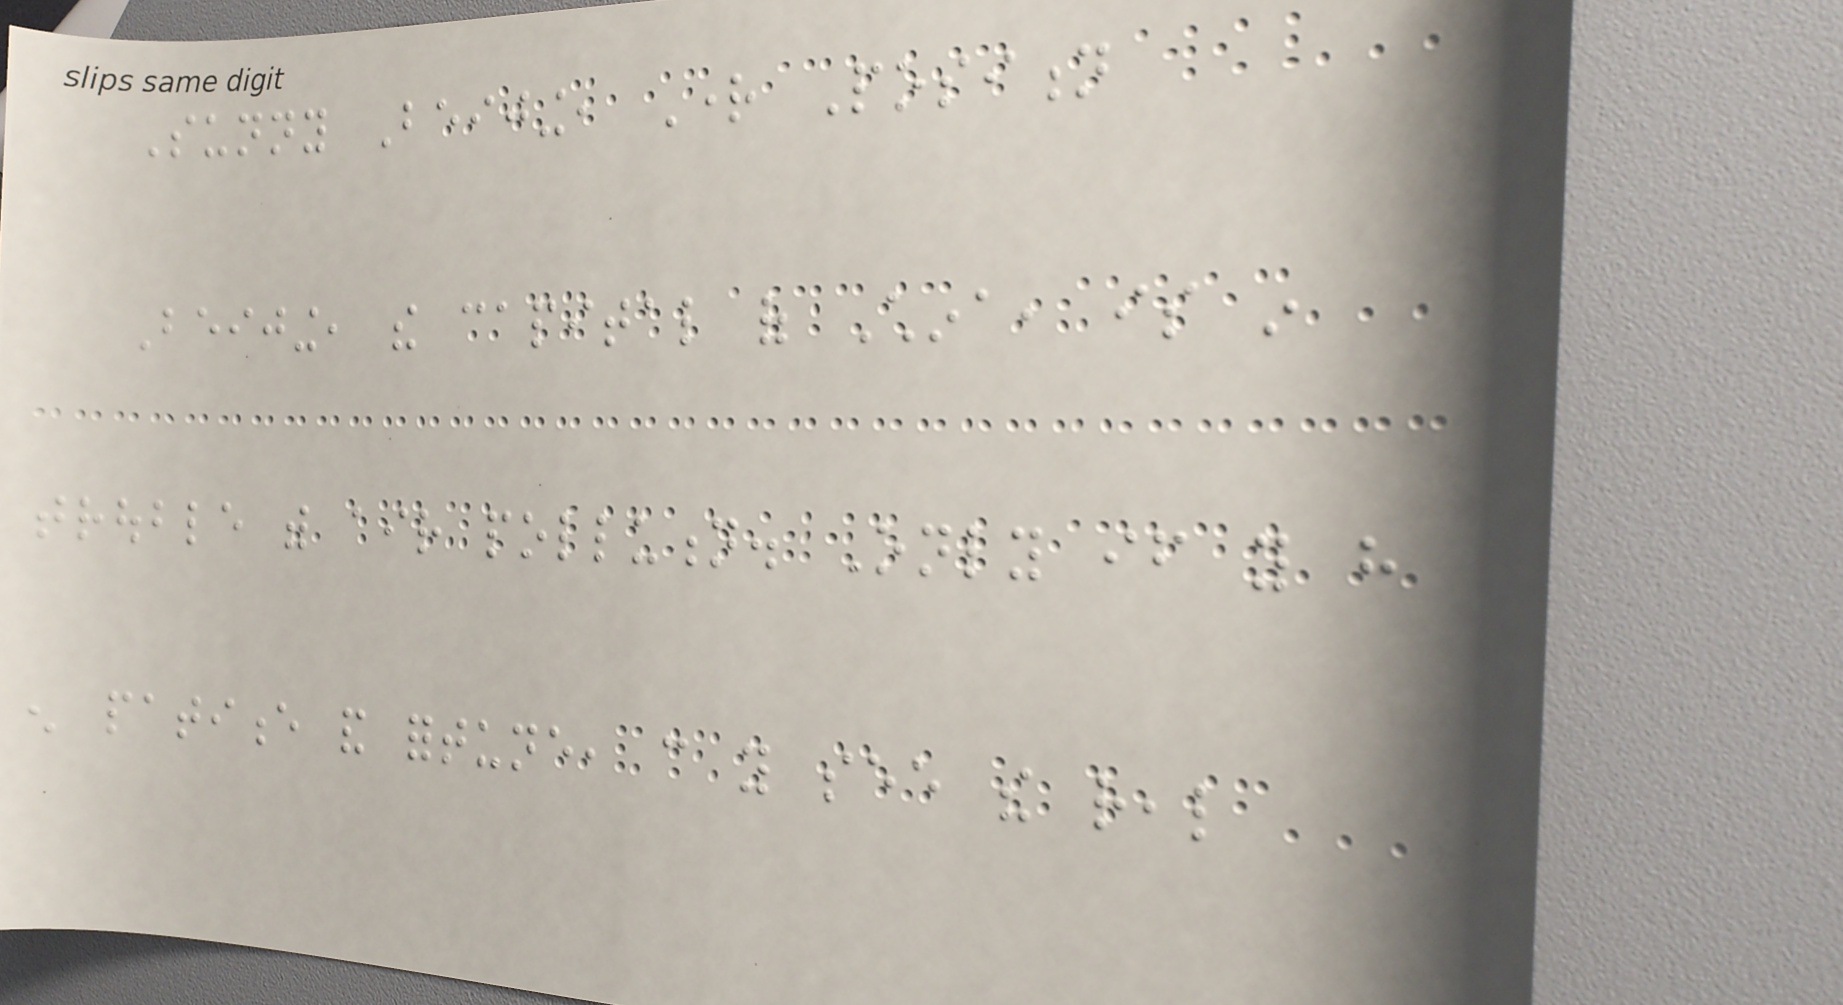Sunny Beijing, Right Position
Beijing, the capital of China, is in
trouble with air pollution. Only if you have
enough patience and fortune, can you see the real
